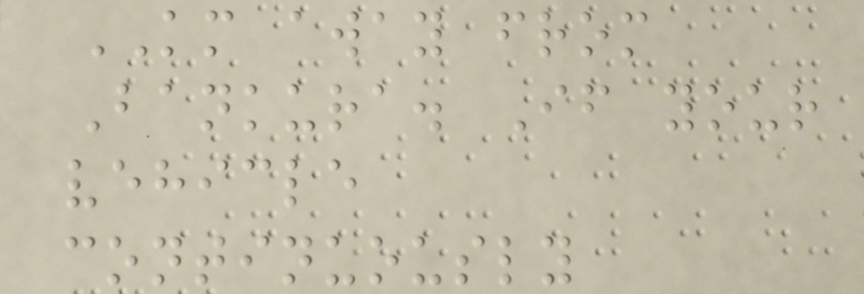KM away from
Bankura. If your
vehicle
continuously
